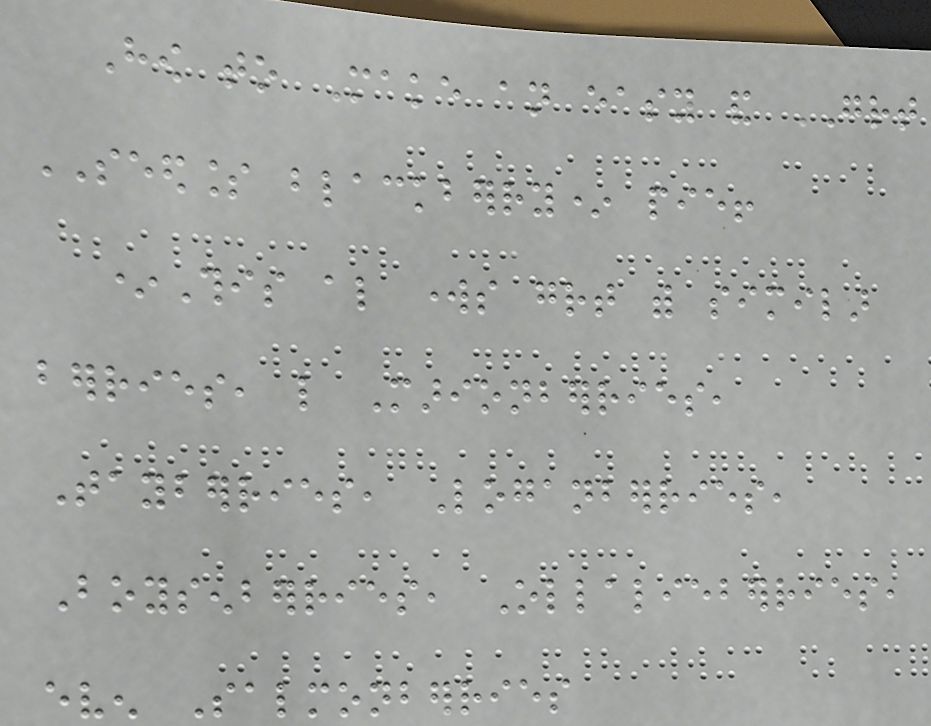How to Make an easy and GREAT
SEEDLESS blackberry* pie!
*This also works great with similar
berries, like Marionberries,
Tayberries, Loganberries,
Boysenberries, Ollalieberries,
even Salmonberries
